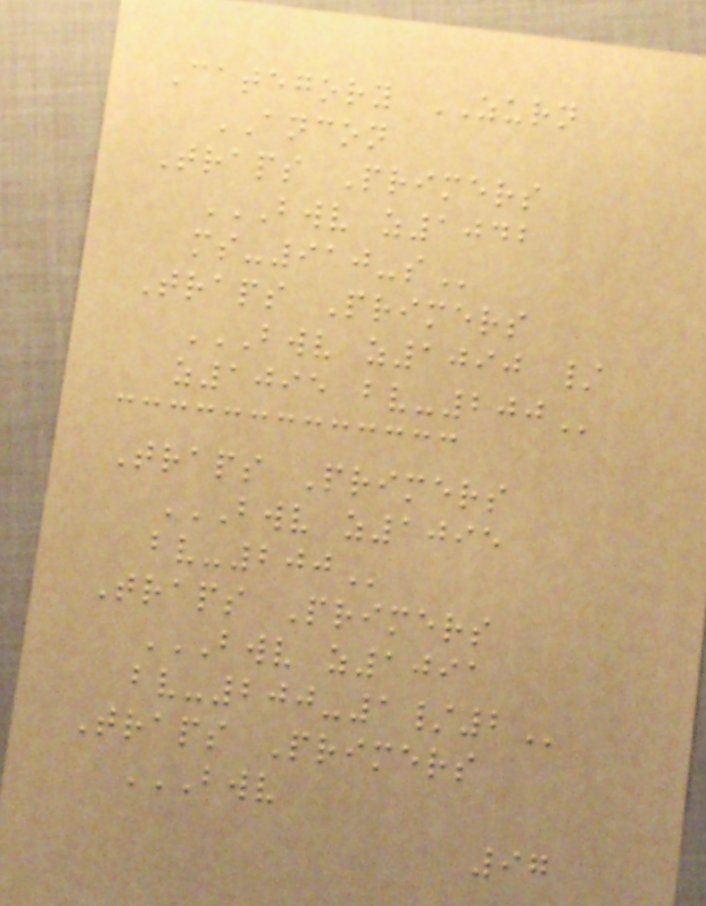Category ZURN
ANCON
Traps Primers
BWV Z1042
MS-910-S
Traps Primers
BWV Z1090 /
Z1095 BV-200
Traps Primers
BWV Z1095
BV-200
Traps Primers
BWV Z1091
BV-200-1/2
Traps Primers
BWV
97
